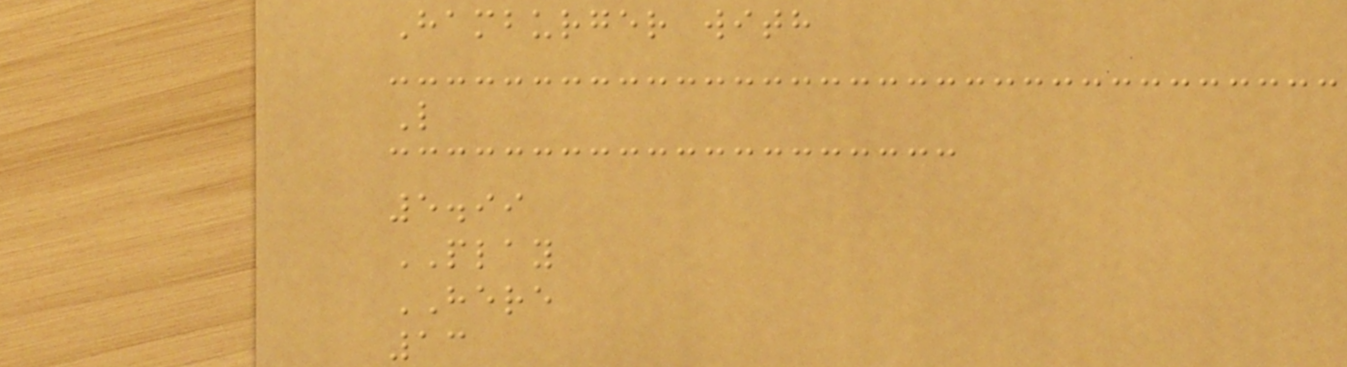Hamburger with
L
5.99
PLAY
HERE
13
